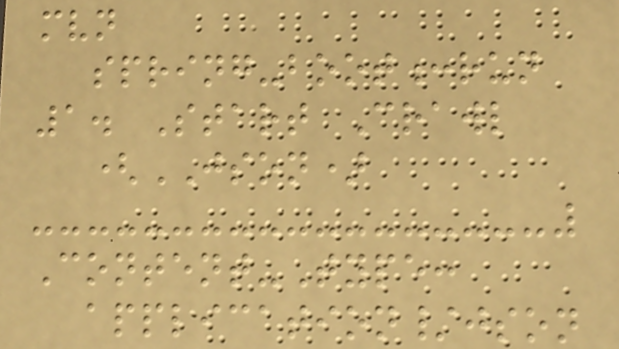mvn
spring-boot:run
1. Start Crawl
(JSON)
Content-Type:
application/json
